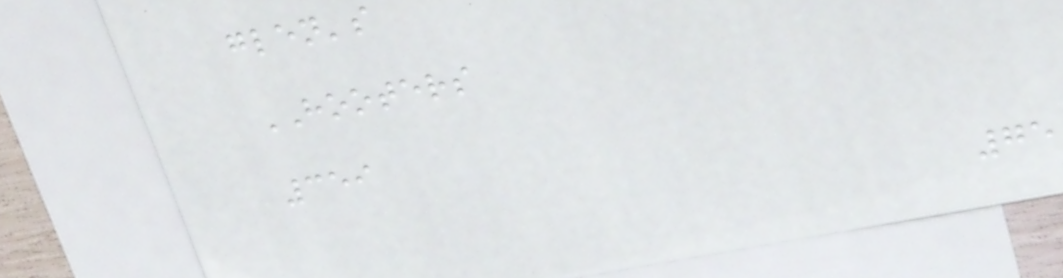glen's
HOOTERS
359
75
